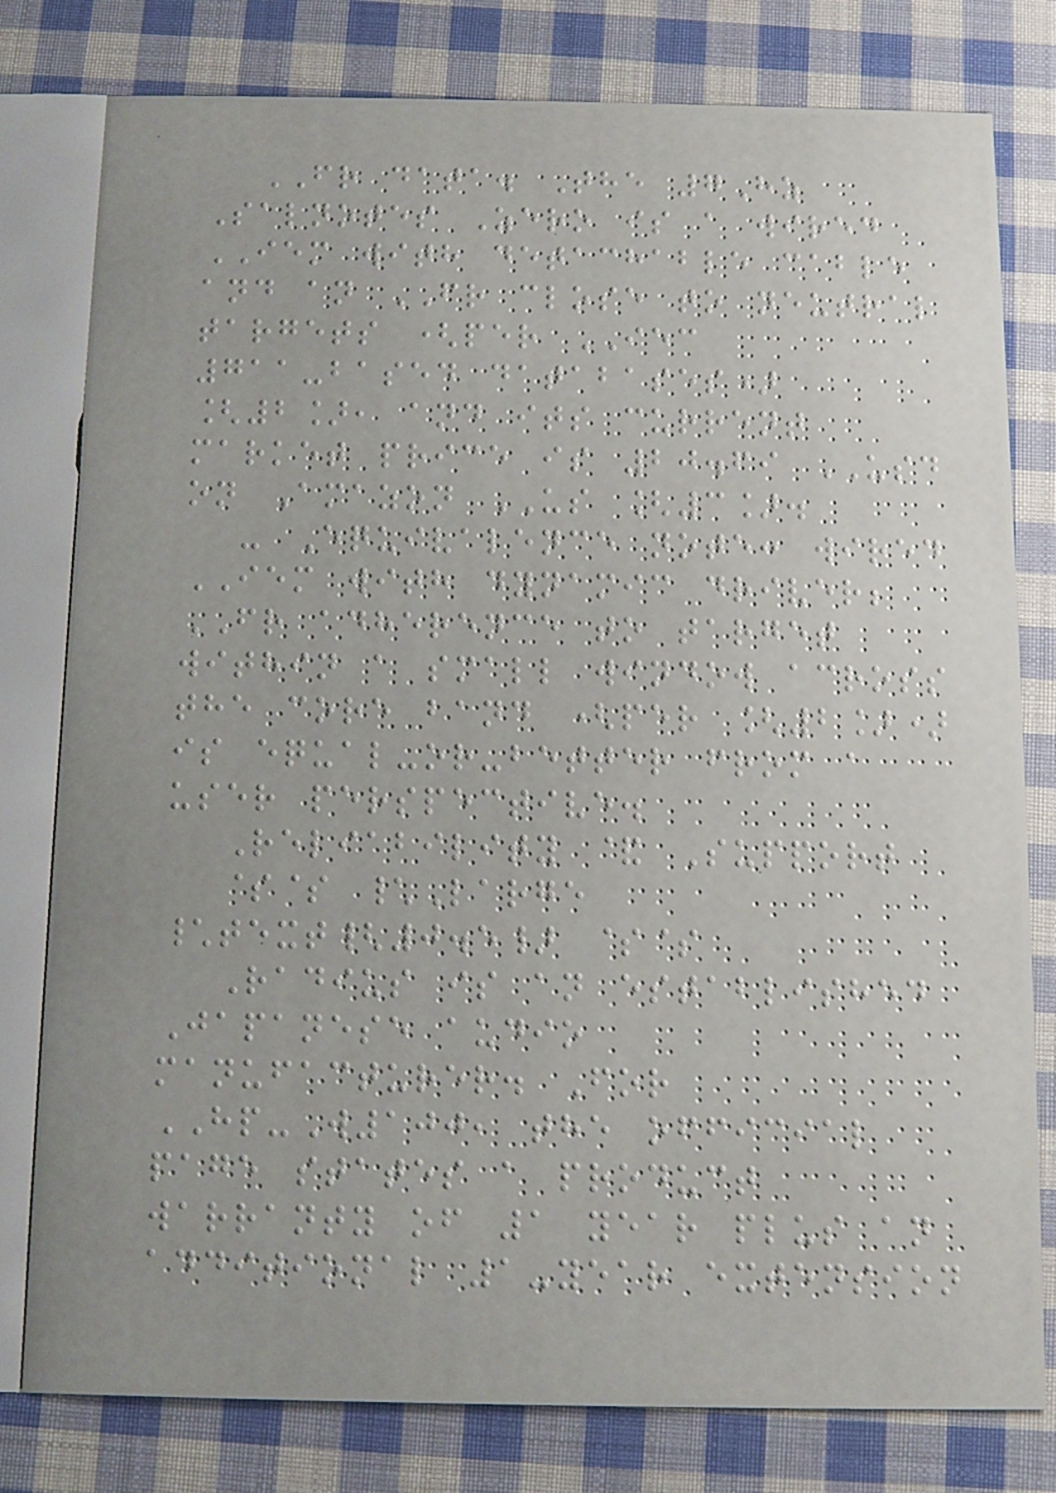FR data. The 7Hz
Salnotes Zero is a wired
IEM with detachable cable
and an FR close to neutral
targets (per IEC
711-based databases)
[2], and its current
market price is 20.69 USD
on Amazon US [3].
- Equivalence note: wired
IEM with dynamic driver;
FR adherence to target
within a small window across
the core band (per [2])
is equal-or-better from a
user perspective.
Reliability & Support
$$ \Large
\text{0.5} $$
Radius is an established
Japanese audio
manufacturer. For
HP-W100, the official
page states a product
warranty of 1 year plus an
additional 1-year extension
